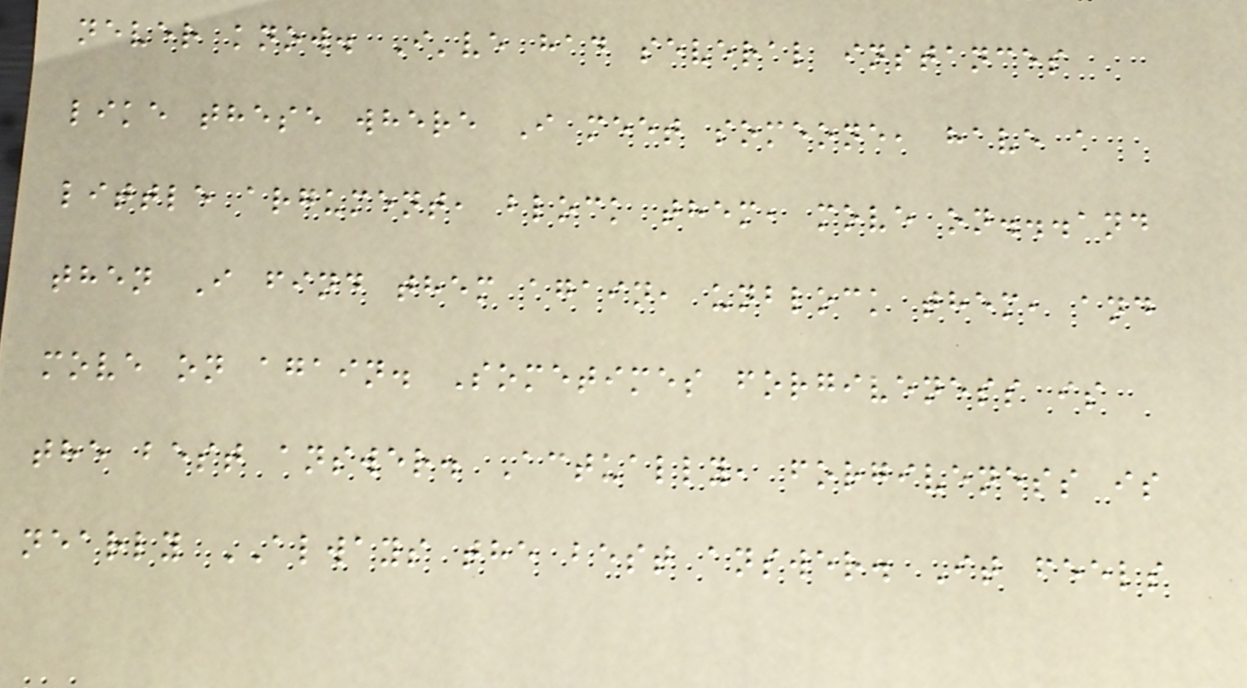never know. I've had several instances
like these where I meet someone, have a
little argument, block them, move on...and
then I find them again, unblock them, and
move on again. Sometimes forgiveness is
the best answer. Actually, forgiveness is
nearly ALWAYS the best answer. It feels
